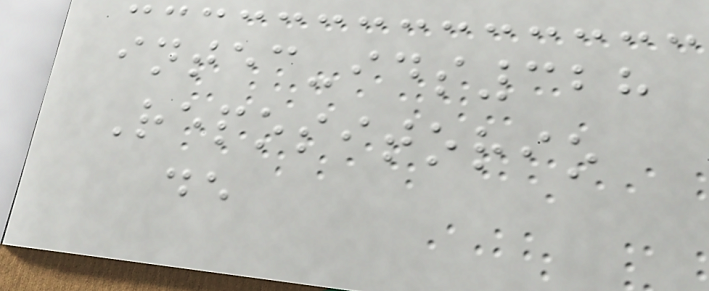intec-ids328
Repositorio
de
